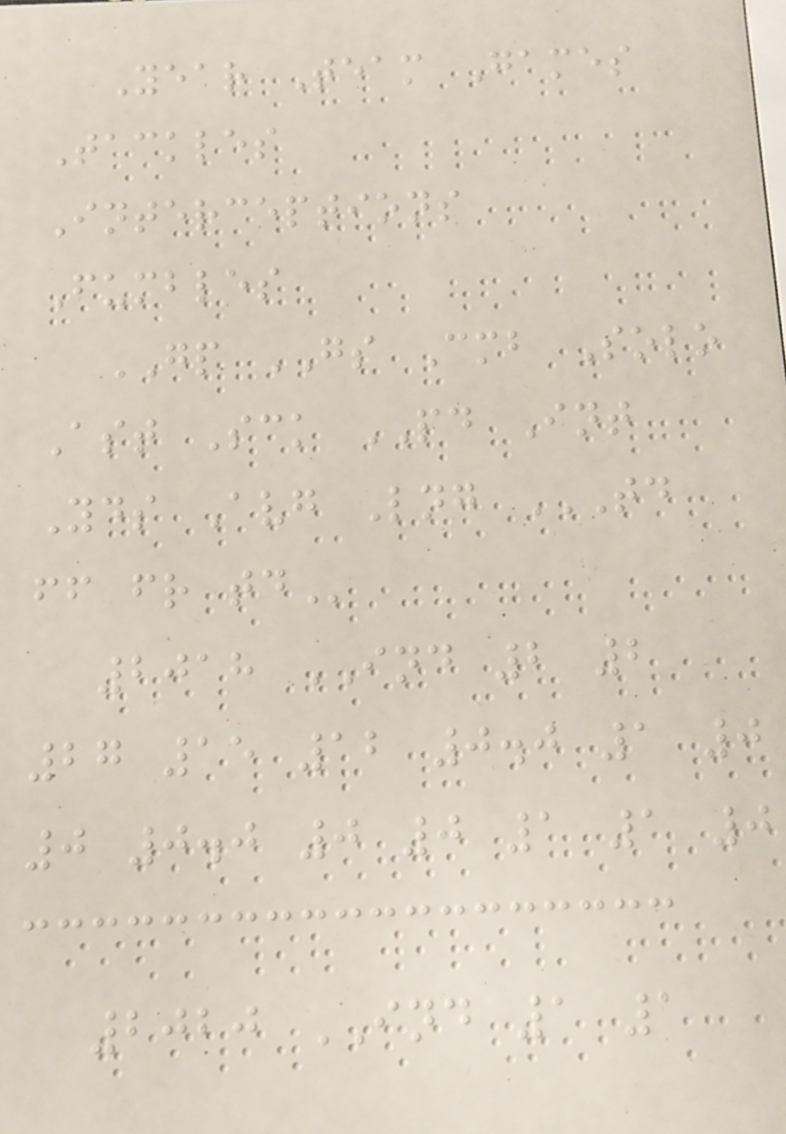Year Team Games
Tackles
Interceptions
Fumbles
GP GS Cmb Solo
Ast Sck PD Int
Yds Avg Lng TD
FF FR TD
2018 IND 2 2
27 15 12 0.0 1 0
0 0.0 0 0 1 1 0
2020 IND 1 1
